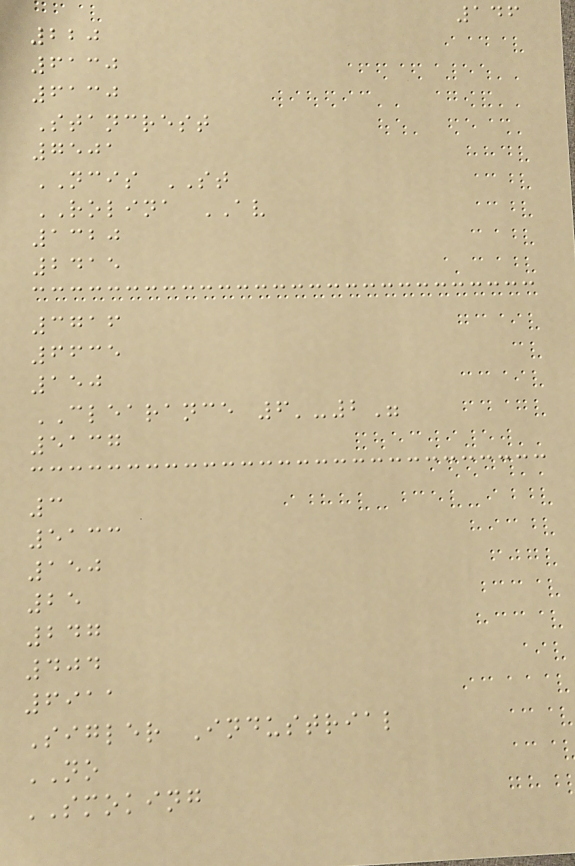146
220
6130
6130
Stancrest
7501
NCIS ST
ROLINA AV
1320
2415
3716
6635
150
CLEARANCE 6'-2"
5137
3
5133
150
25
247
404
6911
Sigler Industrial
NO
SMOKING
